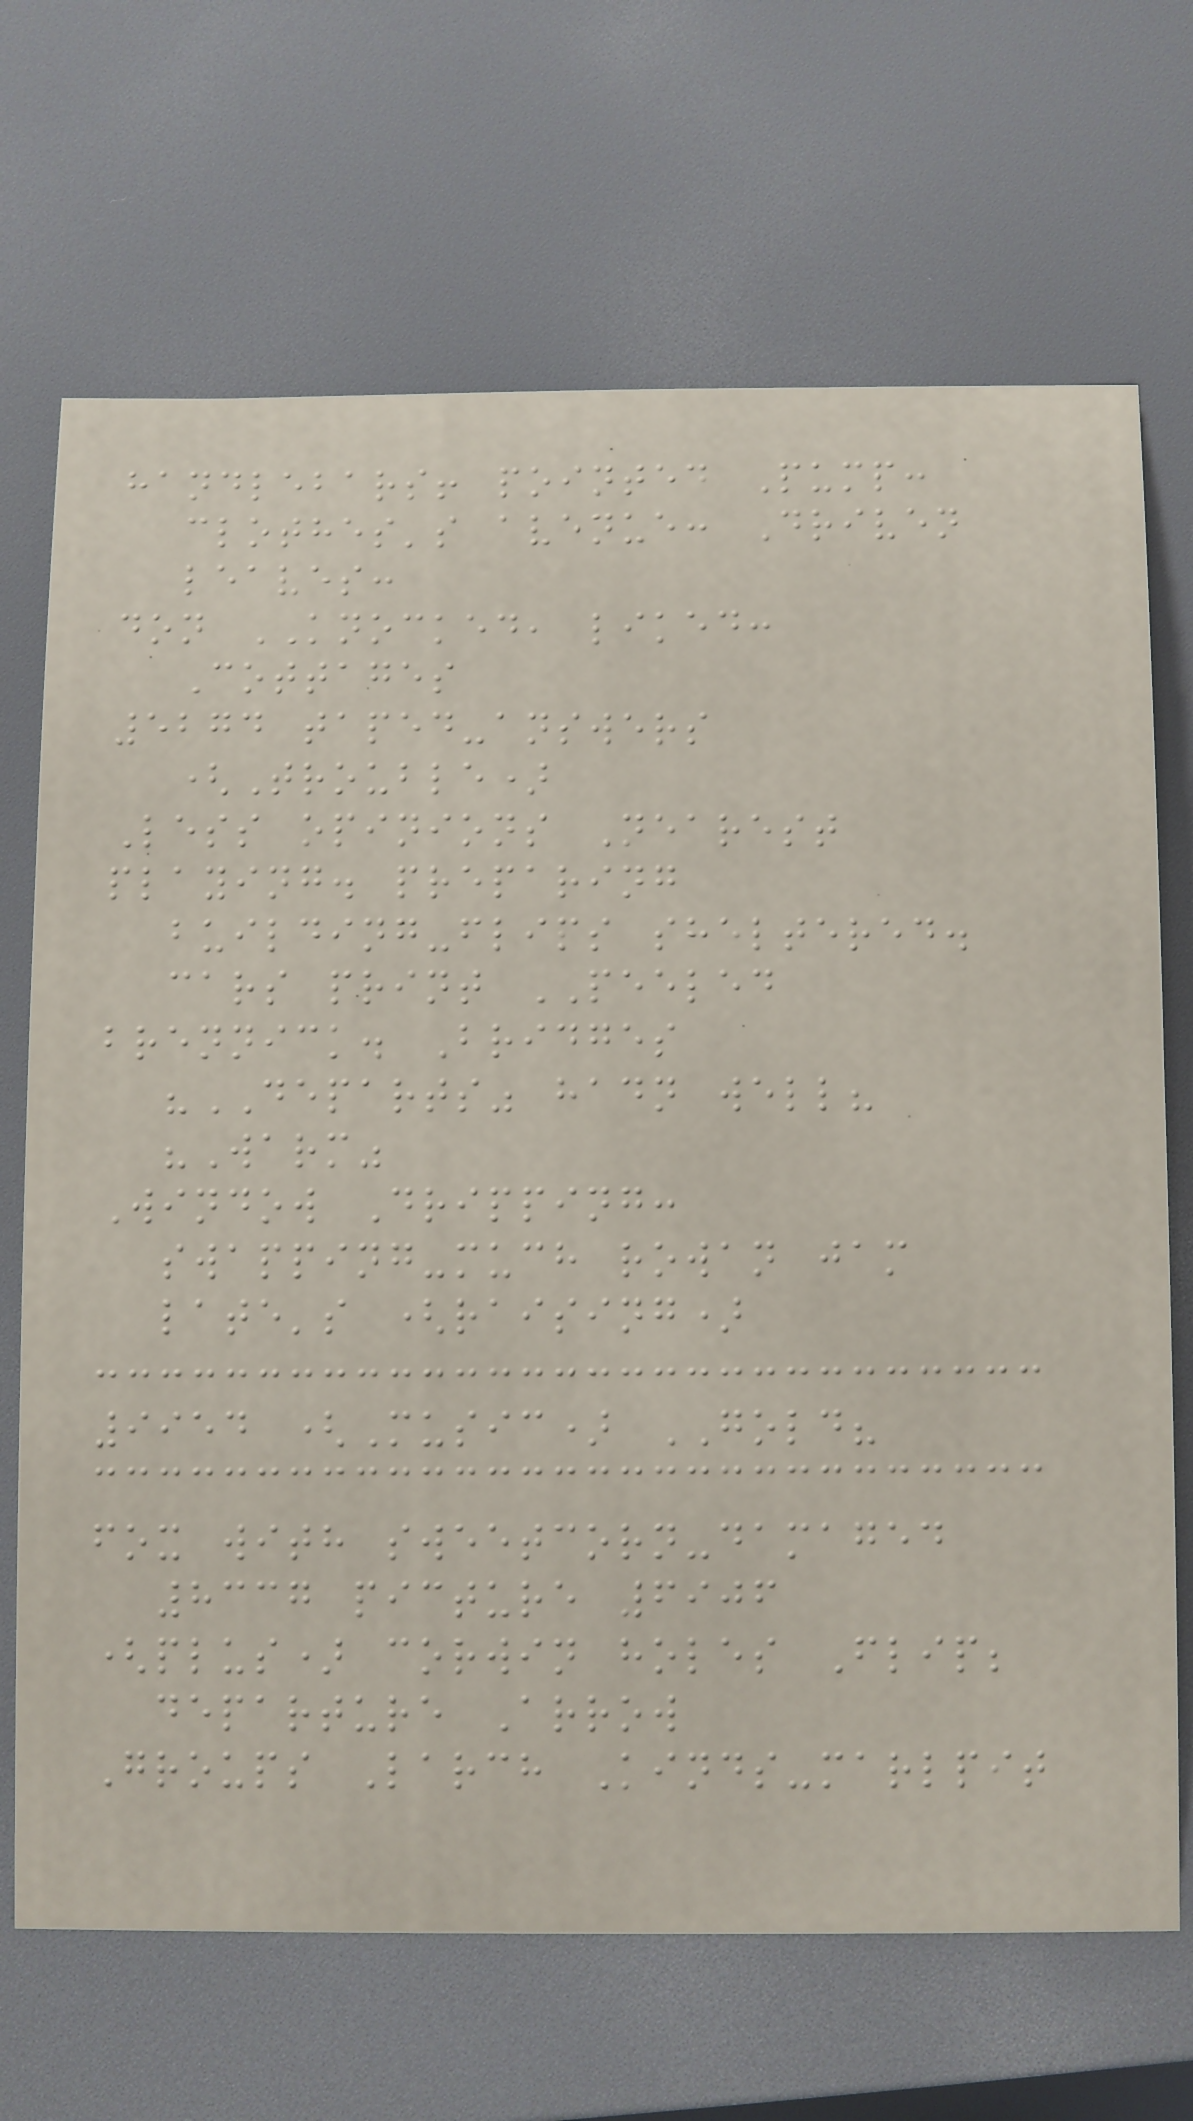handlebars! pointed Pump:
clothes's avenue: Driven
leaves:
don KNOCKED, liked:
Cottages
5274 taped-answers
(Trouble)
Less opinions Nearest
playing. preparing
building-flips sheltered.
cars print PEELED
brennick. Bridges
"DEPARTS" hadn well?
"Warm"
Window Dripping:
swapping-much rowan jam
late's (raising)
9954 (Music) GOLD?
fox with sweetcorn-damaged
8337 picture 6906
(plus) corwin holes Flip;
departure Arrow
Groups Larch Kinds-marlpit
